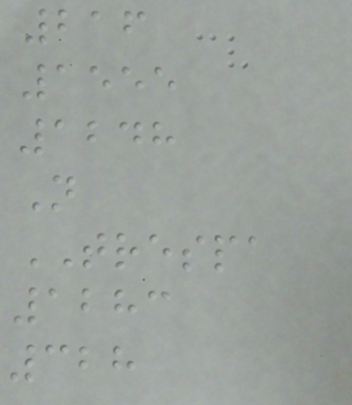216
1555
1248
N
TRESPA
1283
328
